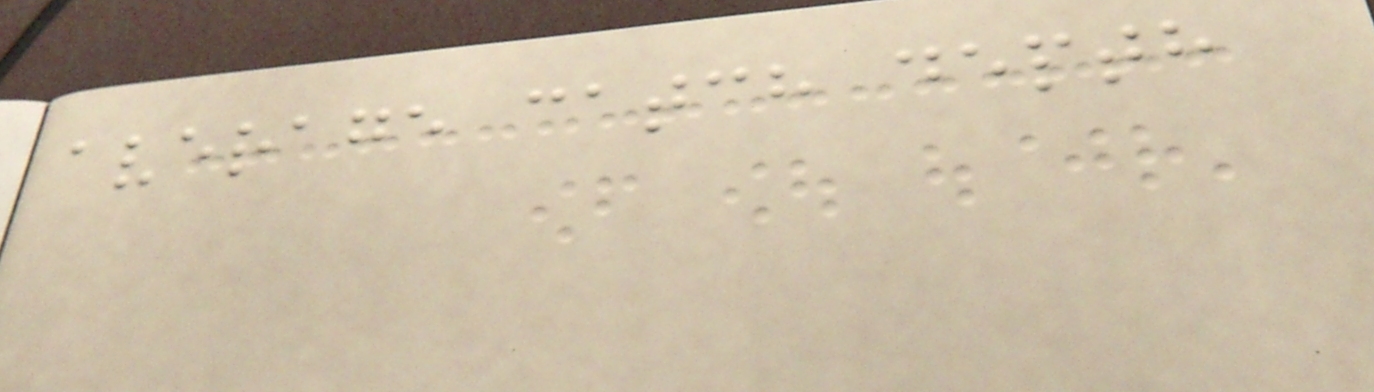average catch depth
